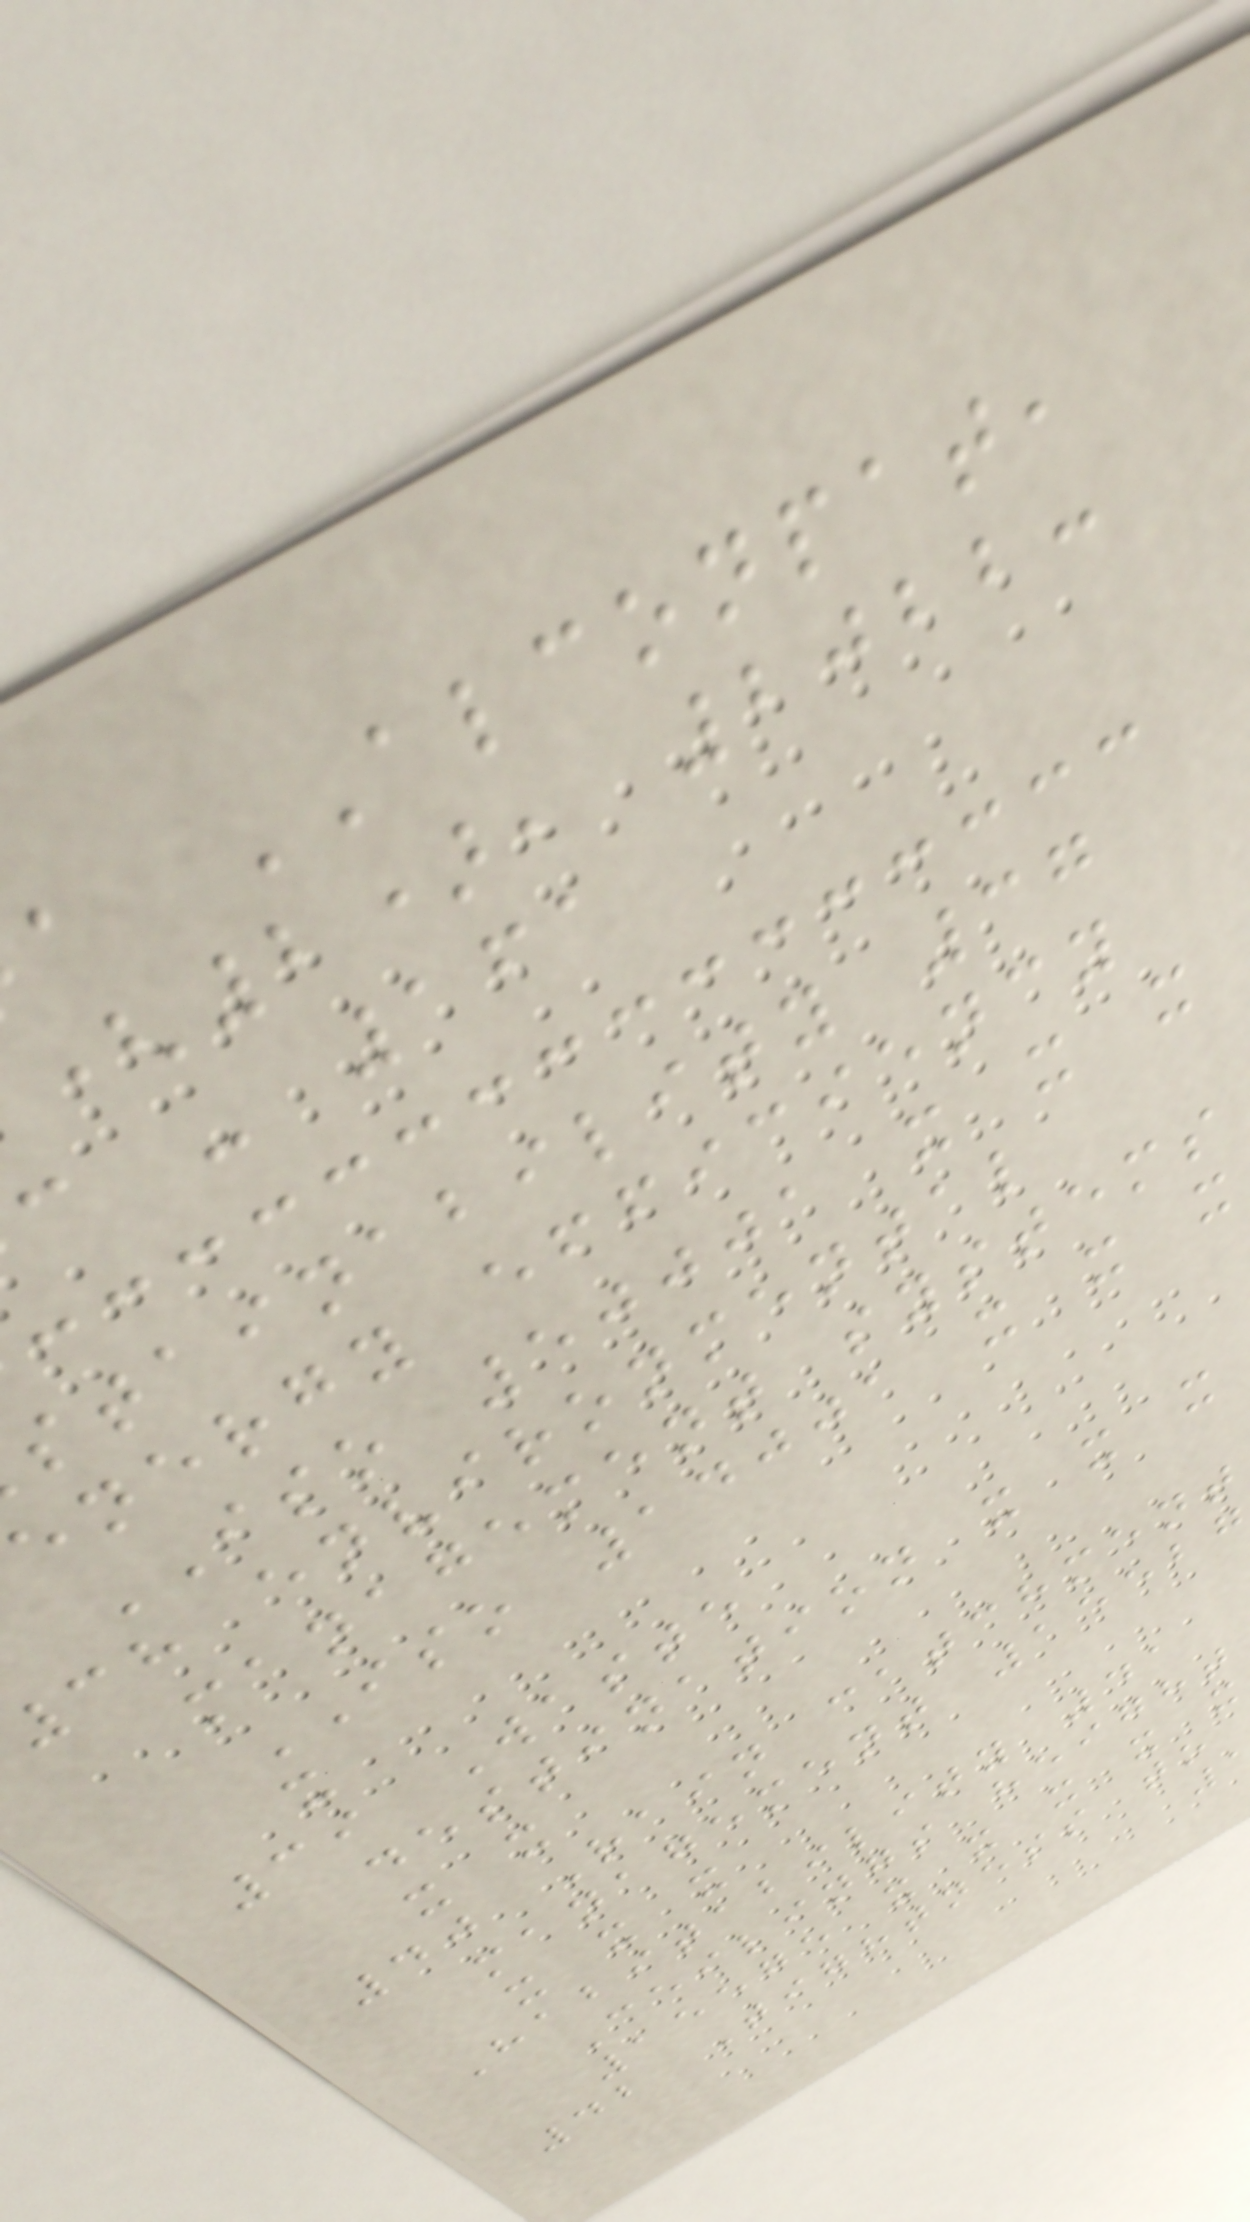a ALCONPAT,
(2), 2022:
c - 161
stainability 37
energy efficiency
ISO 50001 x x x
38 environmental
management systems
ISO 14001 x x x
x
39 Waste
destination x x x
x x
40 Rain catchment
management 15527
x x x
Habitability 41
Ceilings height
15575 x x x x x
42 Tightness to
